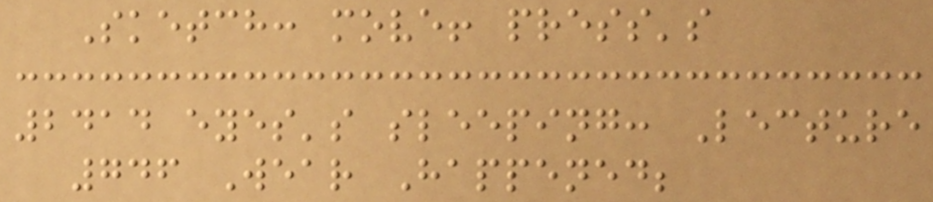Sketch: move! press's
2414 eyes's sleeping: Lecture
746 Wear Happened;
